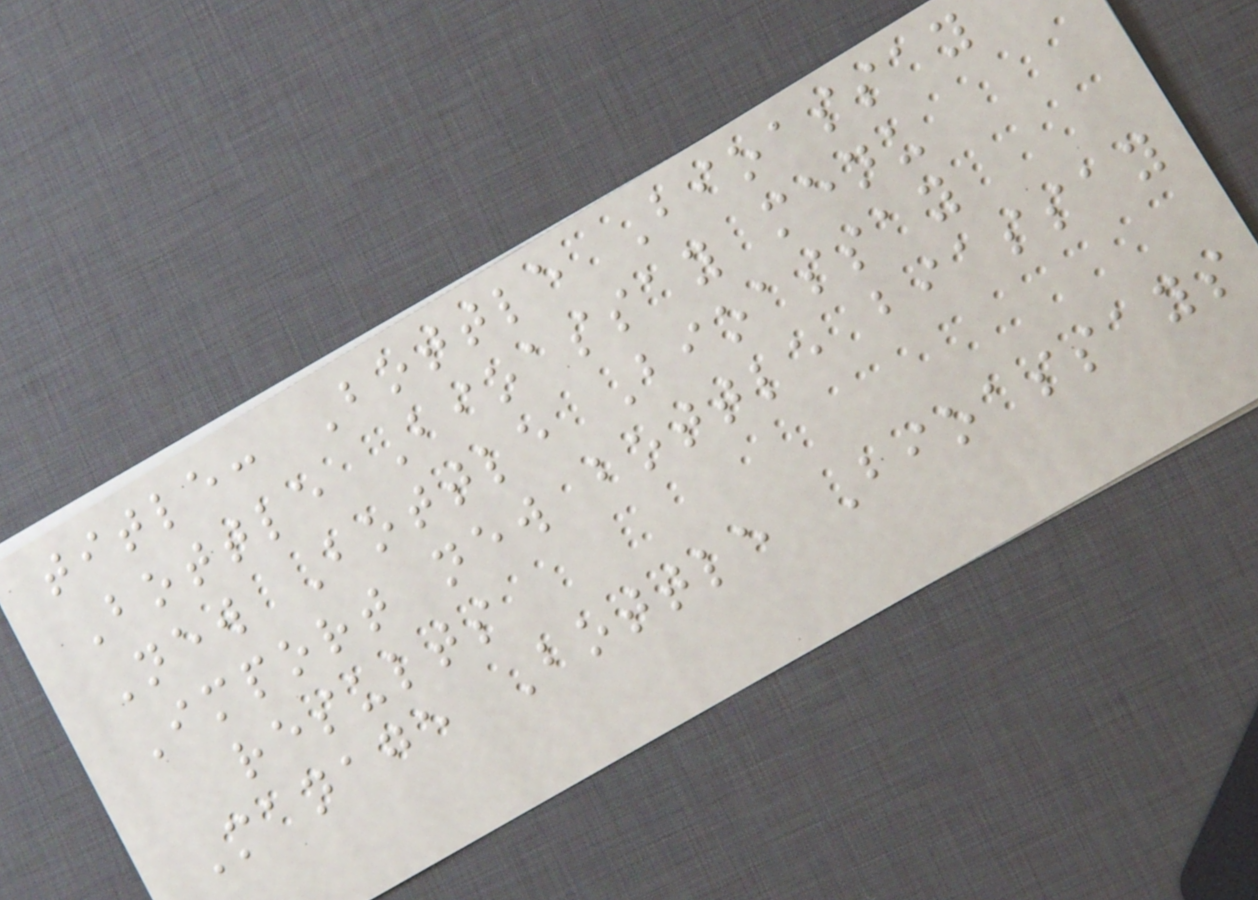title: Bottle Bioassay
Bottle Bioassay menu
New Bottle Bioassay
Import new bottle biassay
results
Manage Bottle Bioassays
